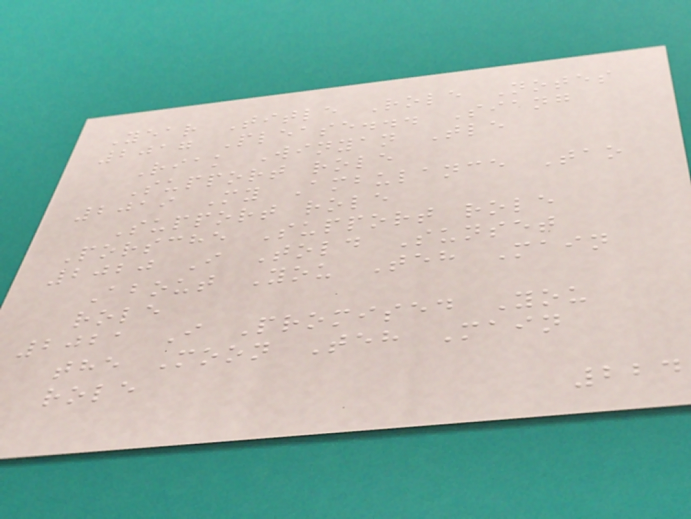Year Title Role Notes
2017 Please... Siang
Riak Winyan Tle
Support role
2019 My Ambulance Tao
Support role
Porsche Support role
2020 I Told Sunset
About You Teh Main
role
2021 I Promised You
the Moon Teh Main
role
224
